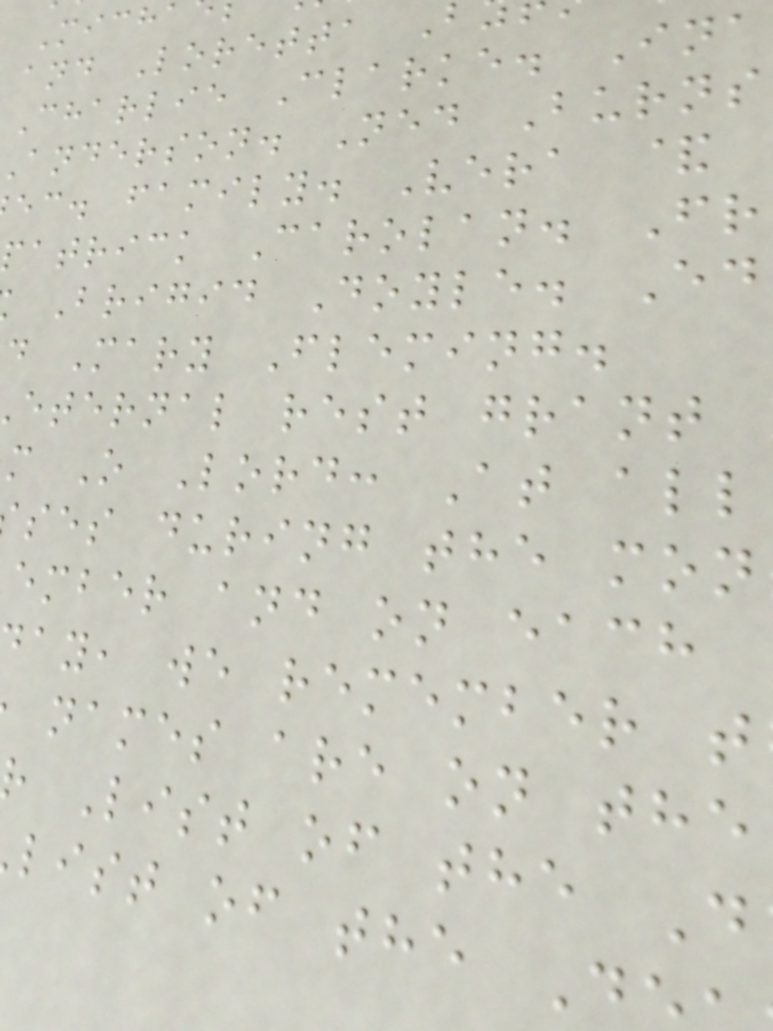and Loretta
Charlie Clarke. Ina
anderson. Ned Burns
ec. family. Vera &
atrick Carolan. Fr
Brigid Doyle. Ed
d Mary Fleming.
eternal rest grant
m O Lord: At all
ses during the mon
ember and on each
ay, we remember t
names are on the
List of the D
list of the D
